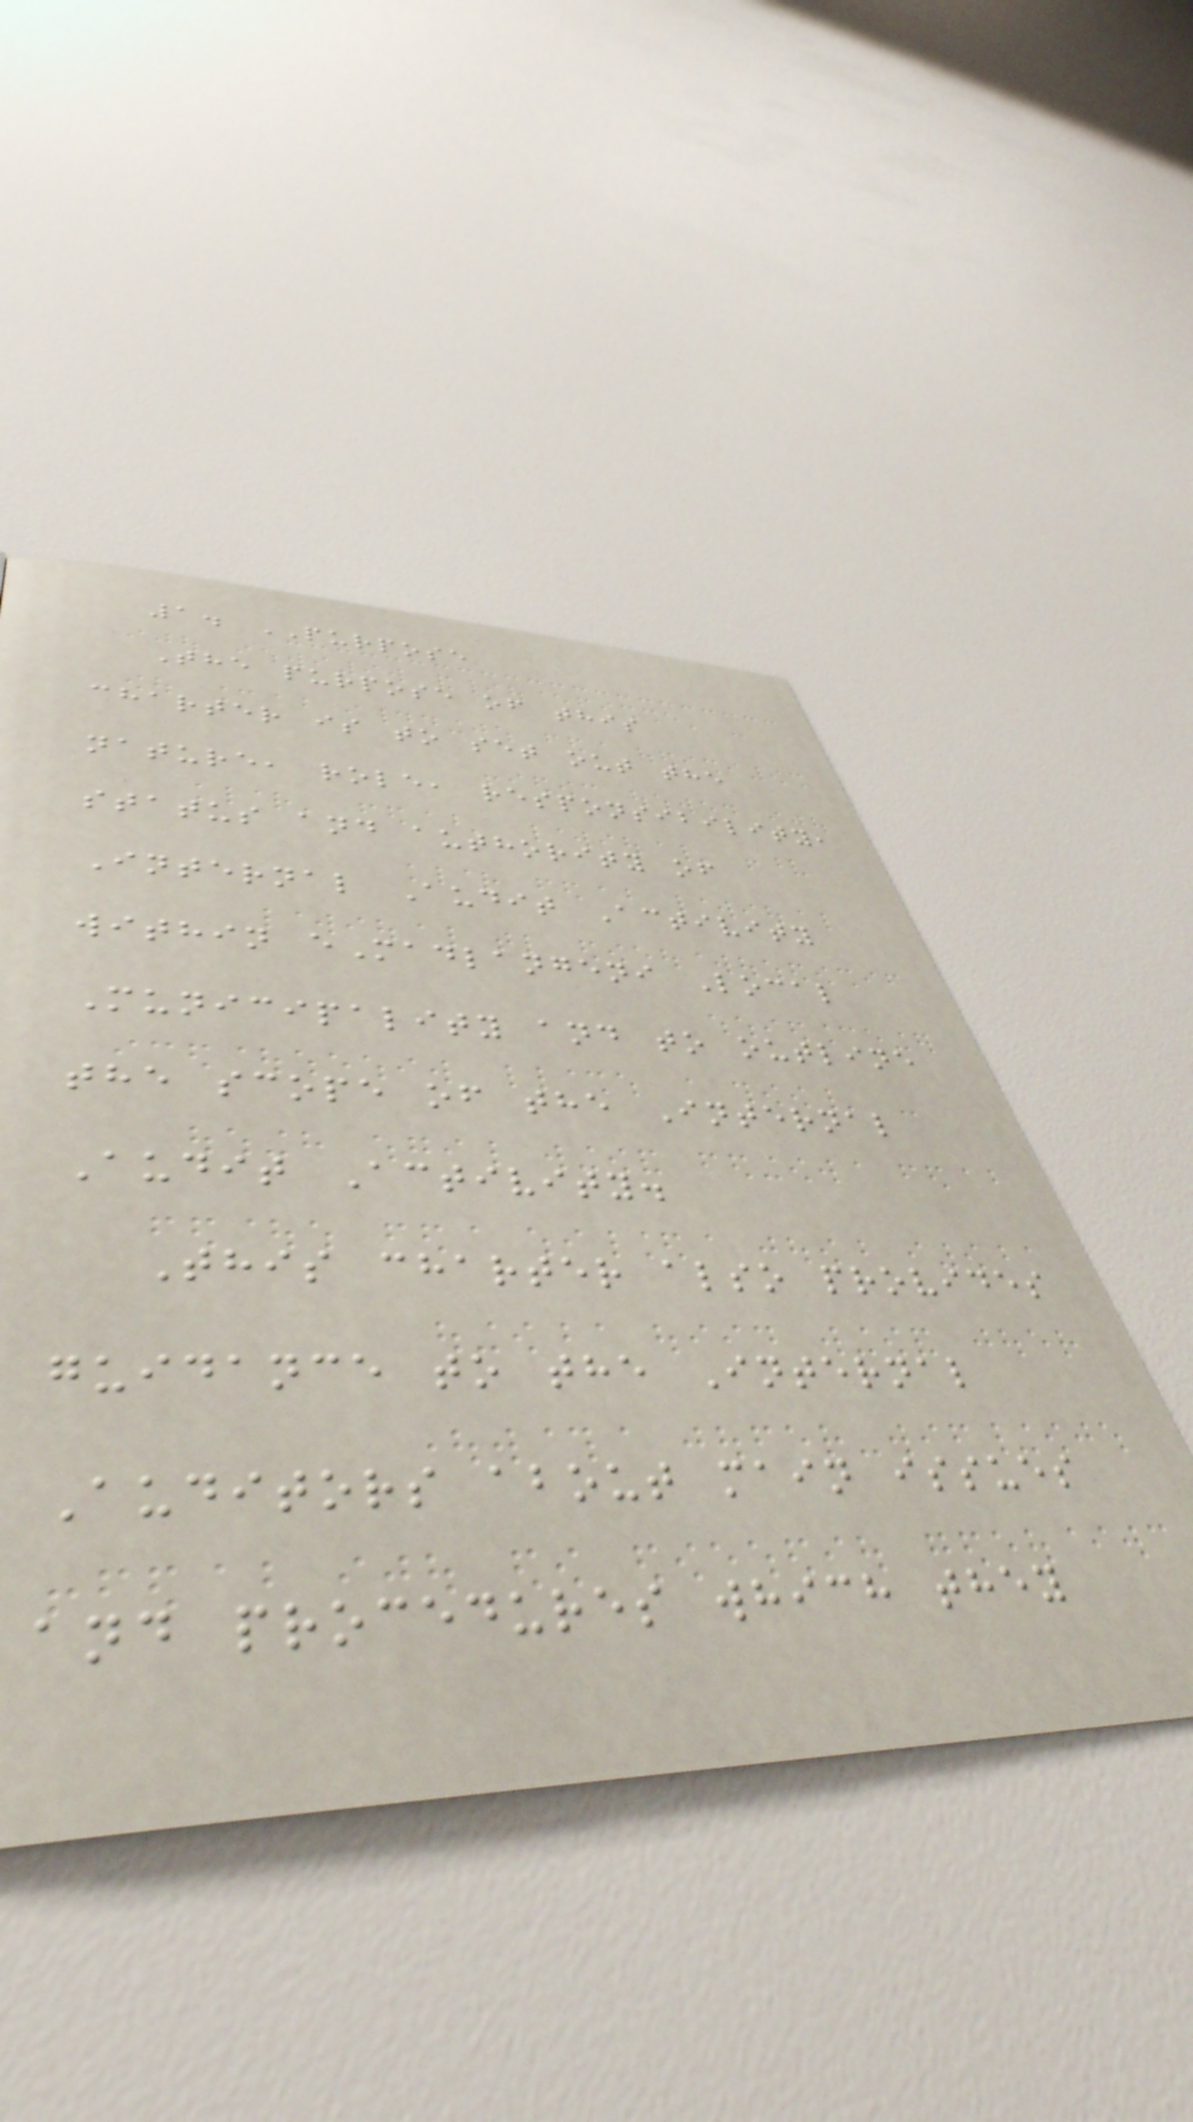1. PURPOSE
The purpose of this
charter is to set out the
nature, role, responsibility,
status and authority of
Internal Audit Activity
within eMadlangeni Local
Municipality and to outline
the scope of the Internal
Audit Activity.
This charter also provides
guidance to the Internal
Auditors about main issues
and procedures which they
